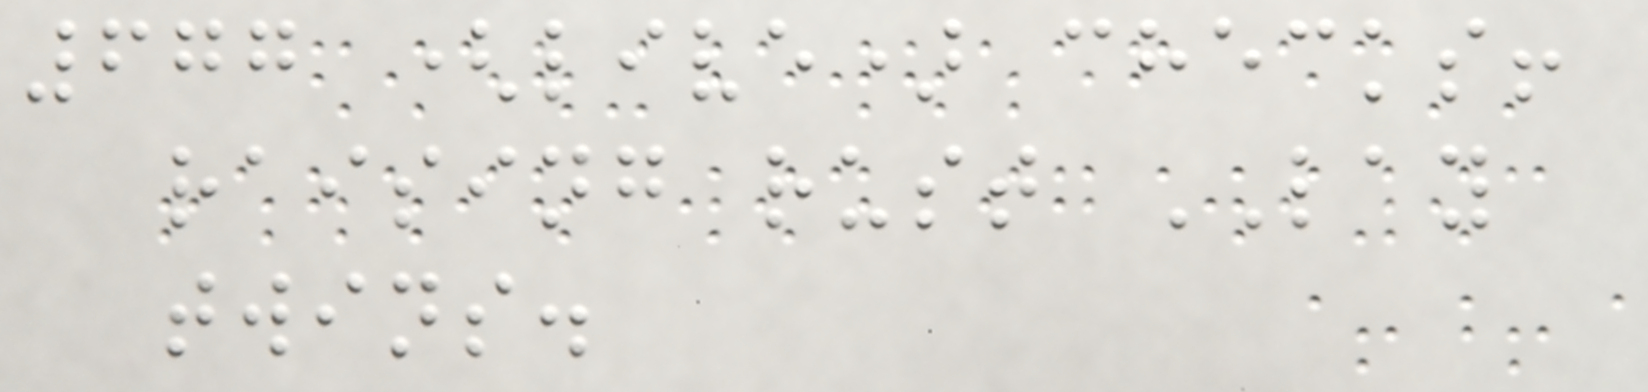677 (live) checks!
raising rust LAY
twins.
